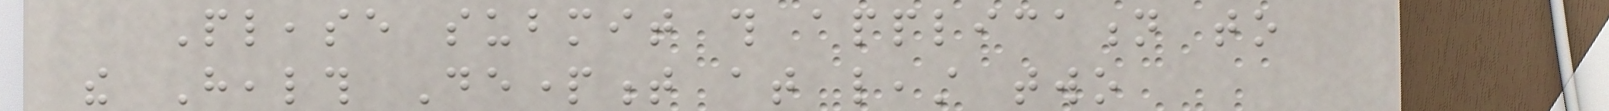Please submit this application to
the Health Department at least two
